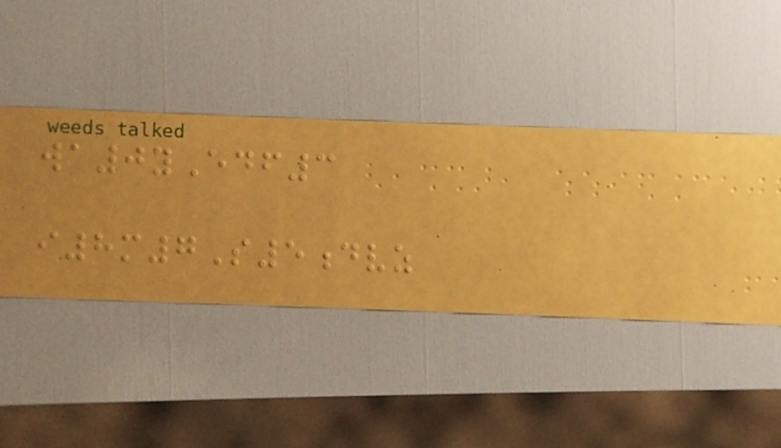wa0yEdf3
i8m7S5dvz
